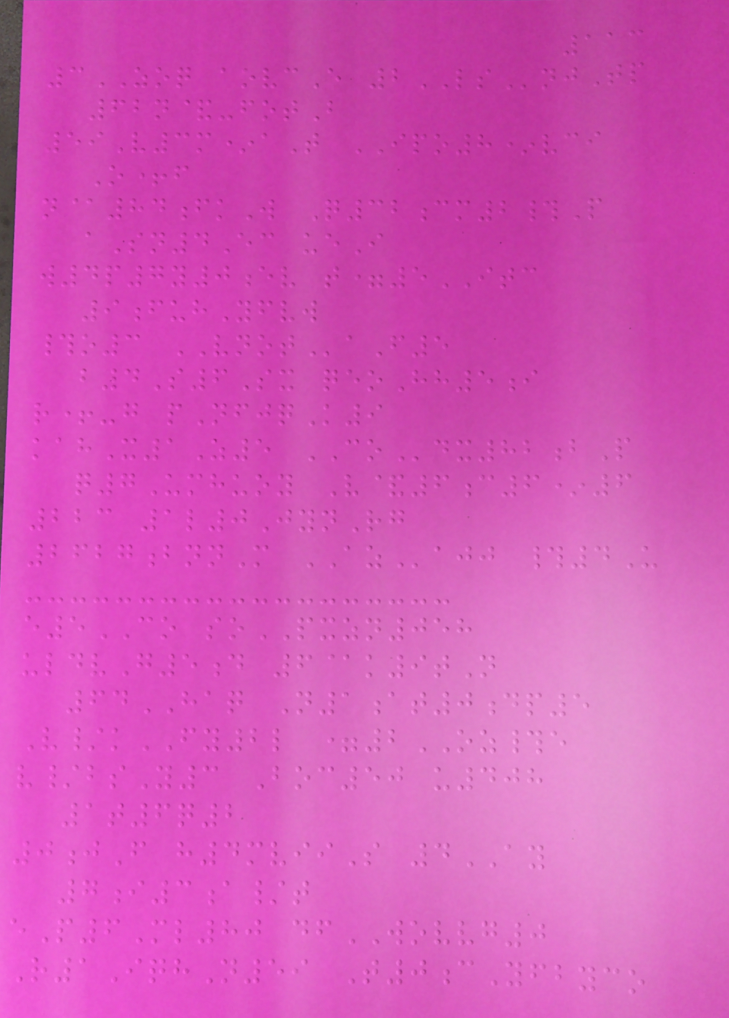113
3ZOQ aovcE 2LSnjTp
62n&-fotB
59V3m*aT IPO8*vci
O+f
n@84fkW Q32cm2#P
aSn4Ec ueI
w4p7y0ev t=5ITC
9fuhYfvw
#o3 VNOTaF5
b4S6Sx qeoHh5i
r+-g pNfjqK9
kahX1Z5 COdx82bP
q7Umhuoy V&6c6*6
223 1l0JynRg
2627bnnM AZajj #4U
e5CO soPXZN058
uldvG5d 6@k9tN
64HAQ N1at0dp5
V/kFY2l =2OZ#e
v/bsY3 Boc50 u408
1t6q2
0jF h4mviiS 4AY
7i3a/t
eP6Ml80 dfWOVVG0
R1IqhN59 T0cYfbyco
